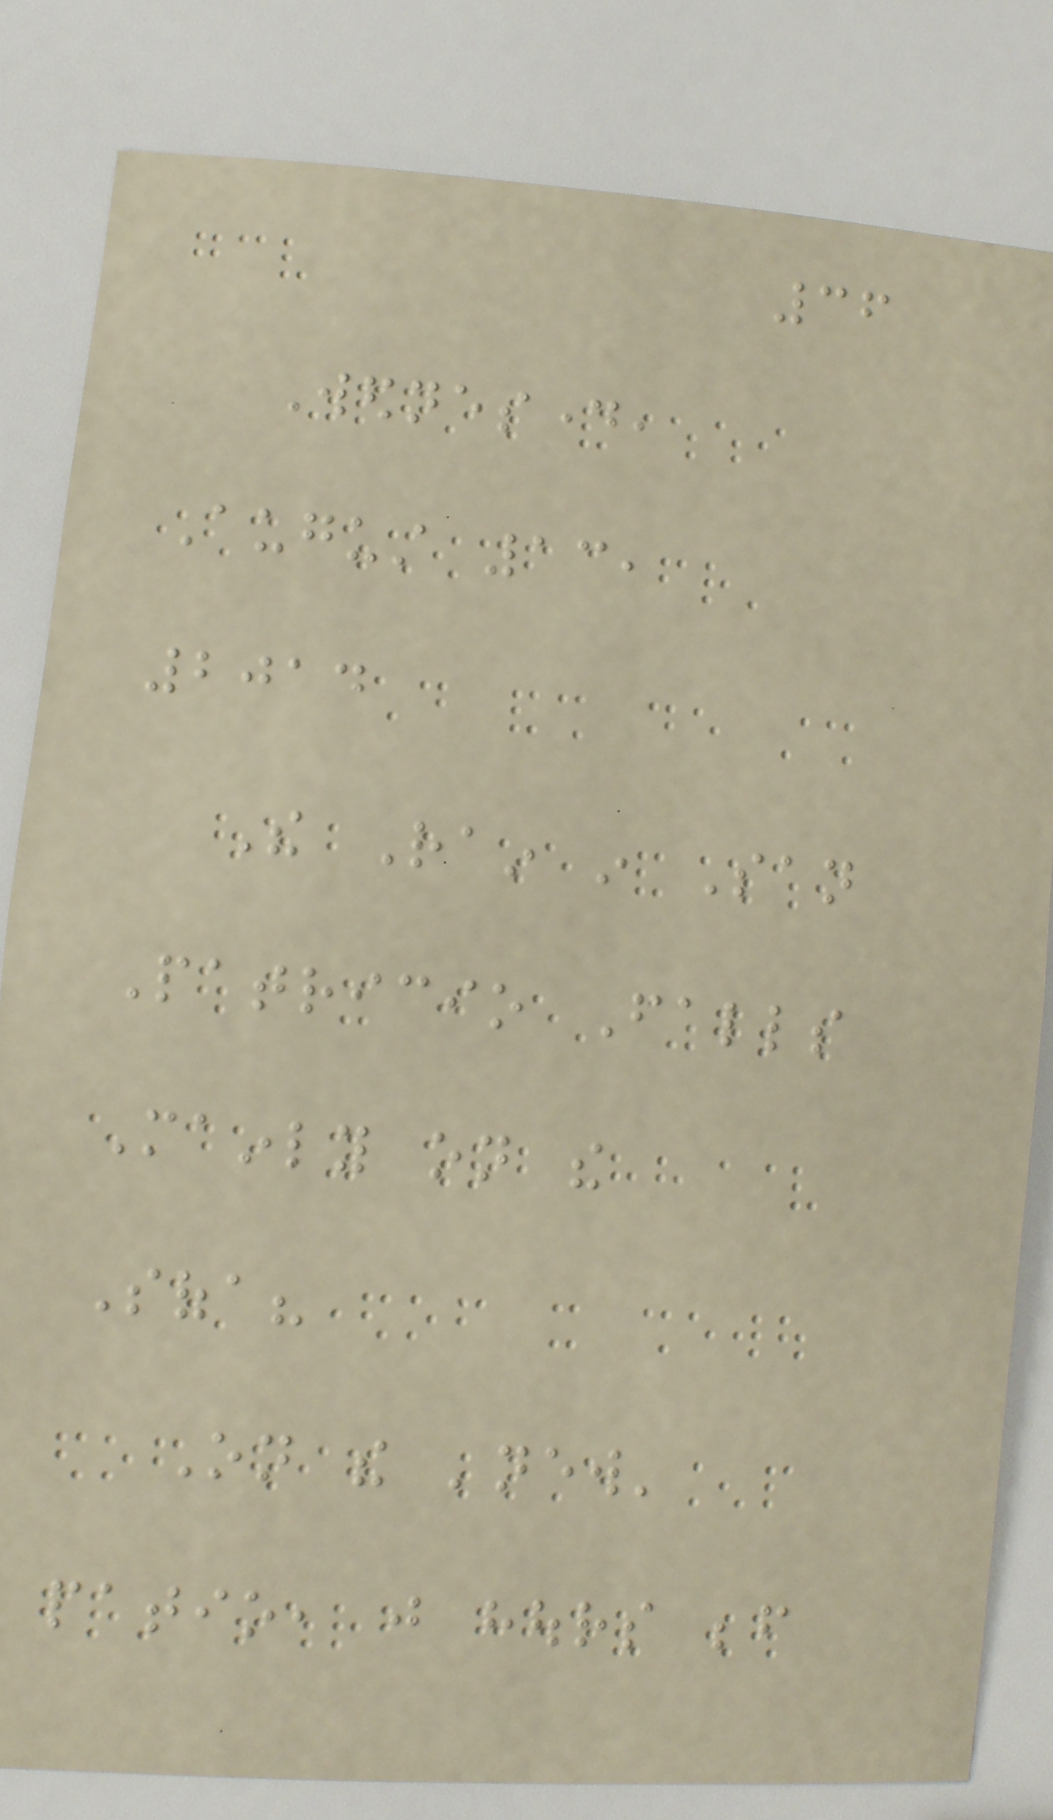36
Wednesday,
August 13,
2014
The Rain in San
Patricio Falls
Mainly on the
Sofa?
On the 'new'
patio, just hours before
